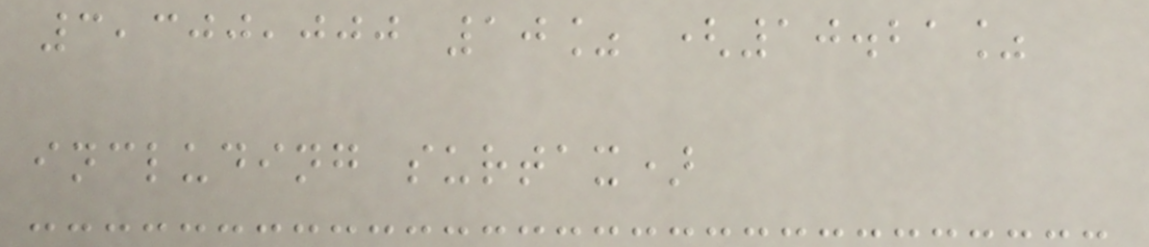3,300,000 10% (10.21%
including surtax)
